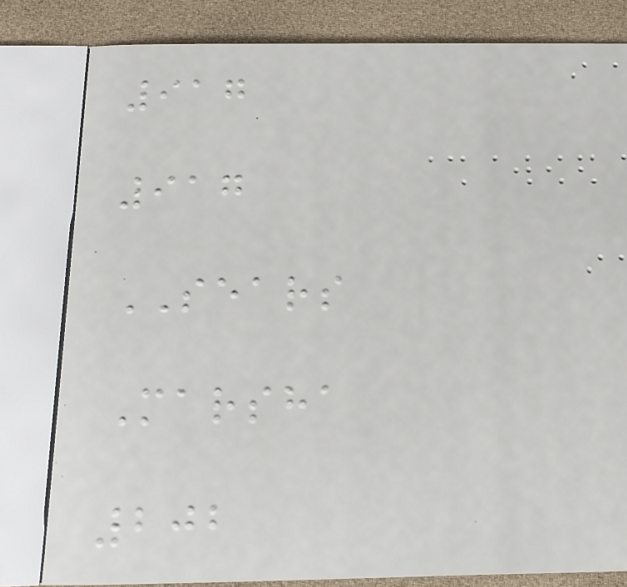917
917
SEARS
Marsha
202
